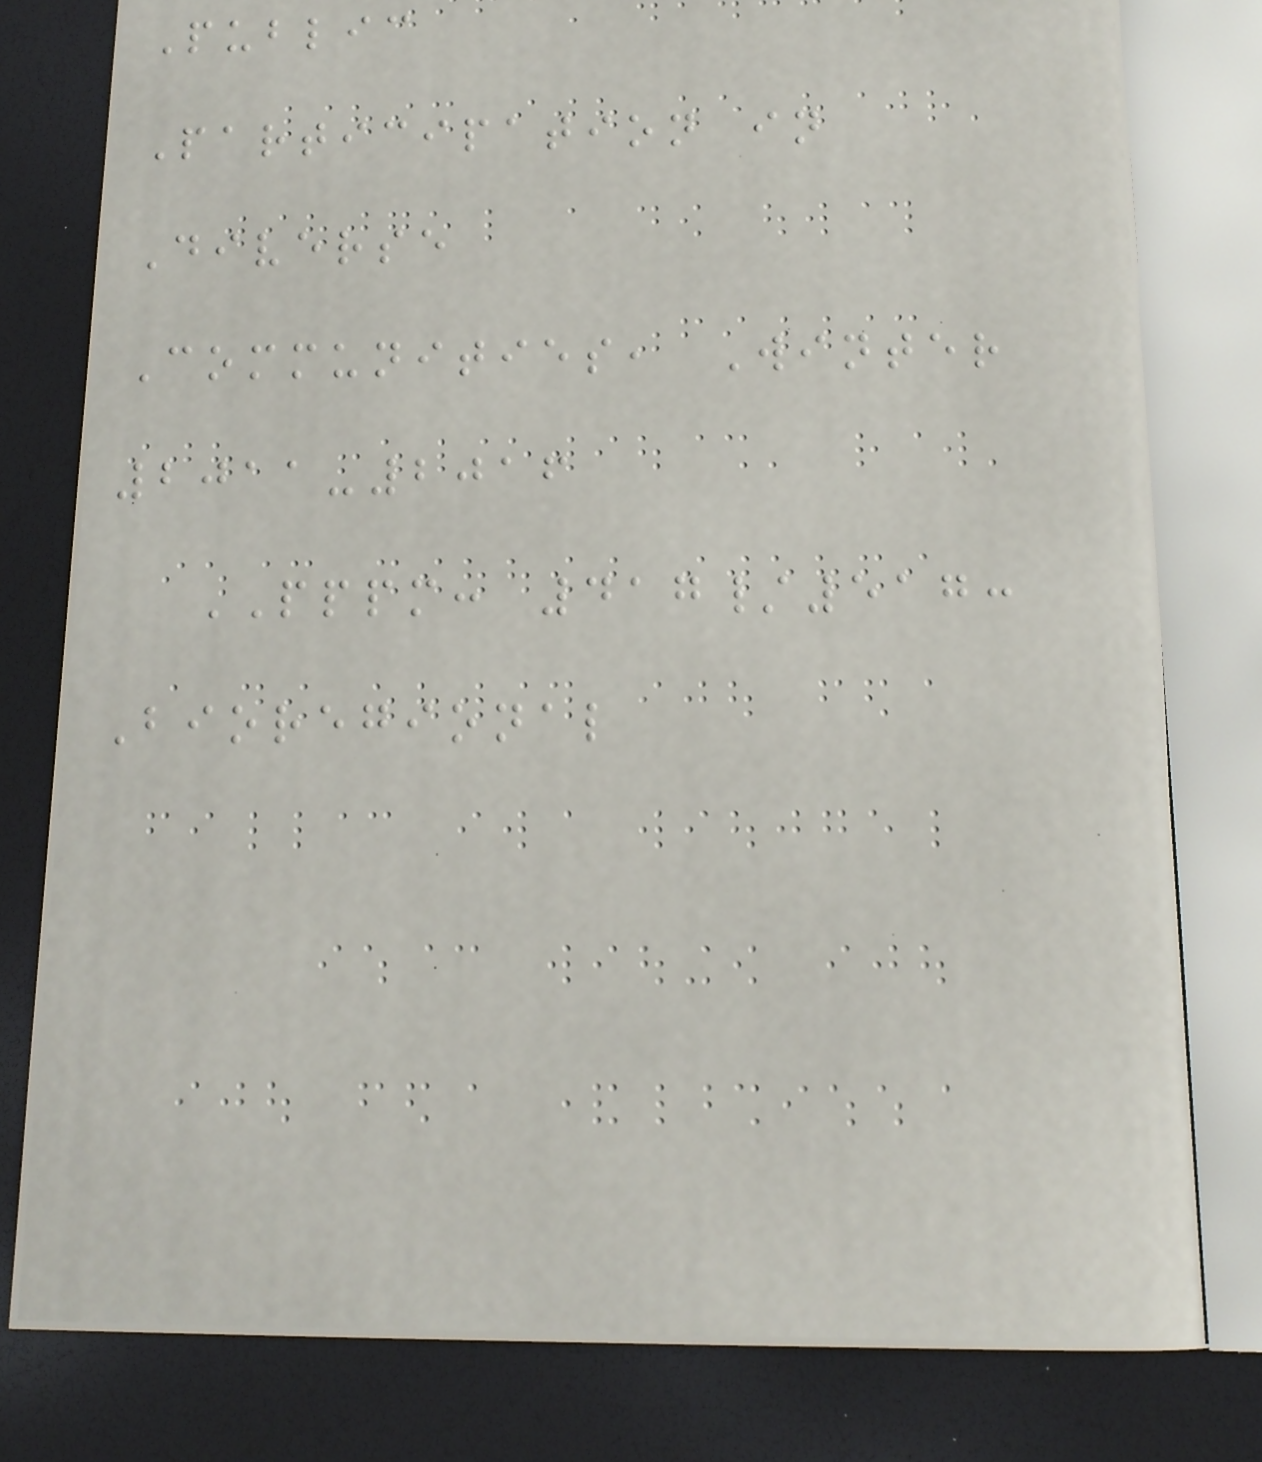Public
Participation in
Diverse
Communities, Winter
2011-2016
PPPM: 417/517:
Bioregional
